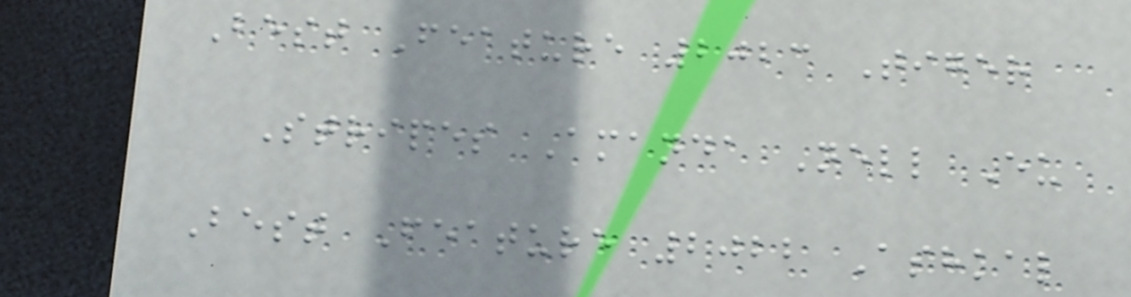Best Feature 2023 Tiger
Stripes Amanda Nell Eu
Best Feature 2022 Ashkal
